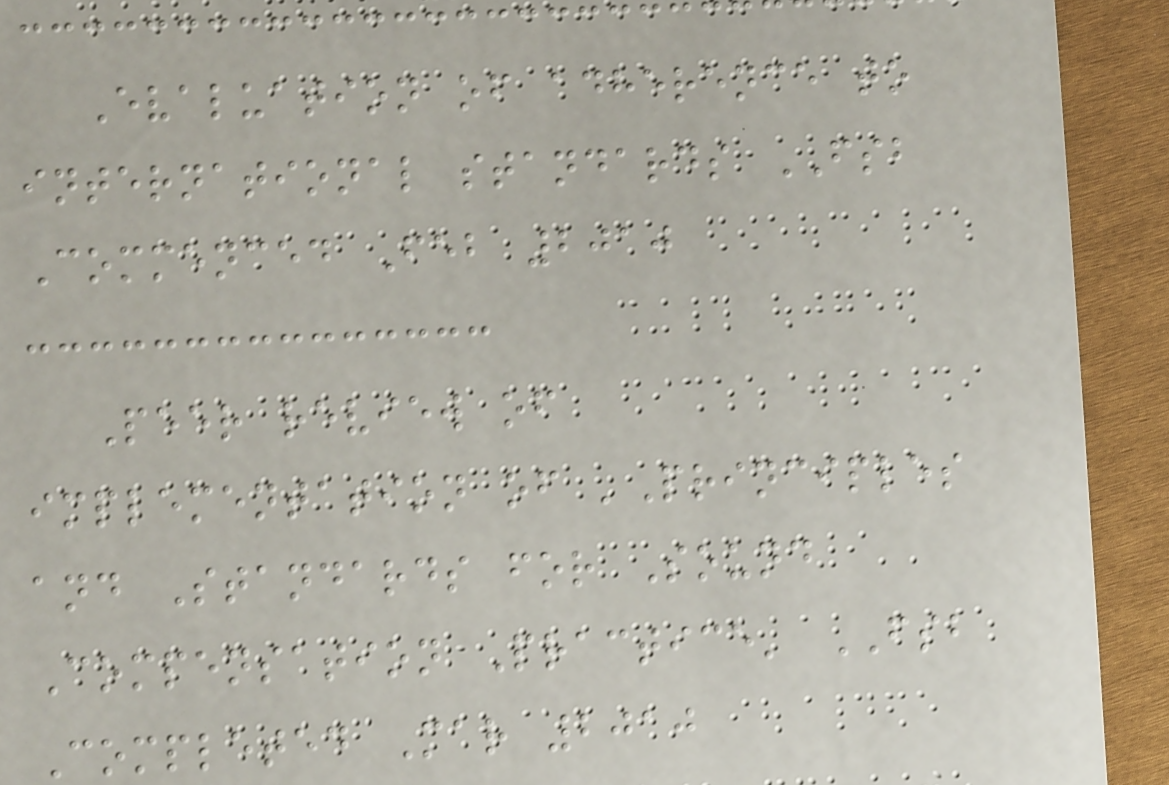Evaluation of adherence to
international standards FSB
Commenced Feb 2010
Peer review of
implementation of 'Principles
and Standards for Sound
Compensation Practice' FSB
Completed Mar 2010
